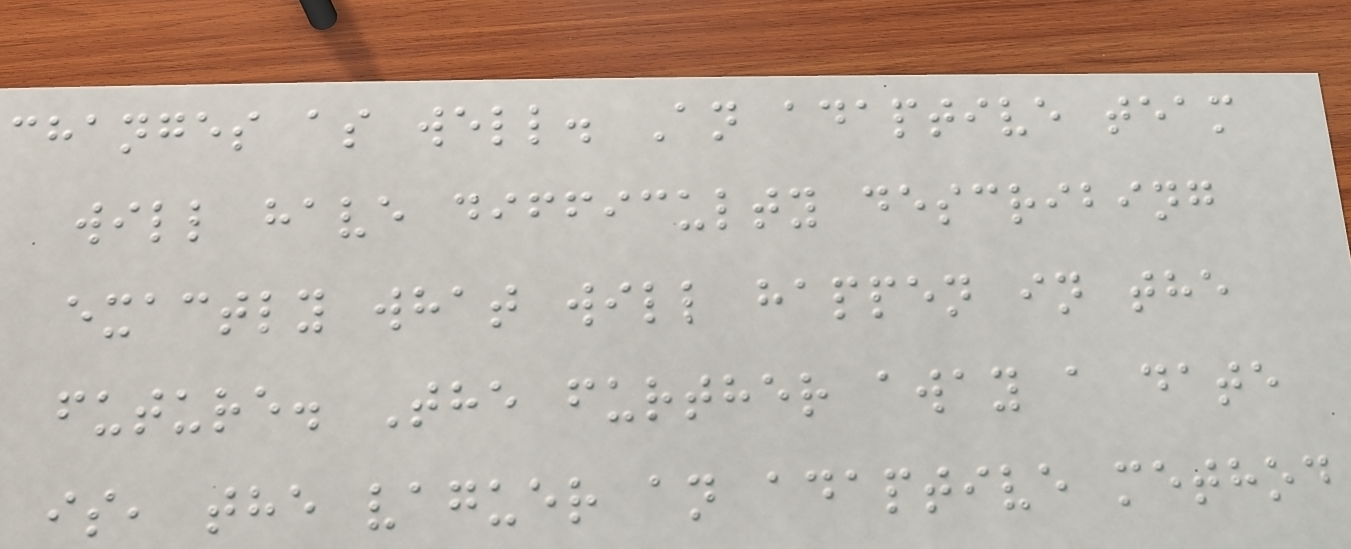changes as well. An adaptive team
will have difficulty describing
exactly what will happen in the
future. The further away a date
is, the vaguer an adaptive method
